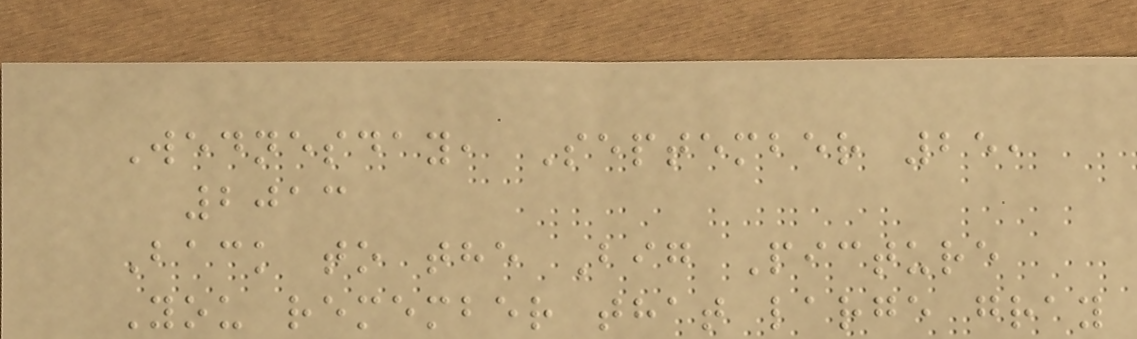Wednesday, September 25,
2013
Back to the Big Picture
You remember that large gray
